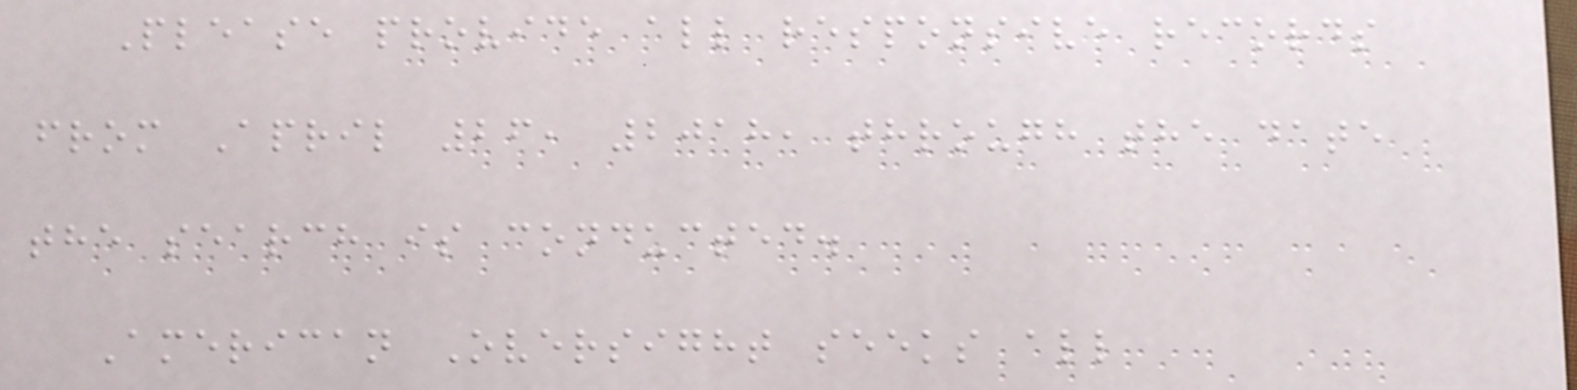Please provide all responsive records
from April 26, 2018, through the date
the search is conducted.
American Oversight seeks all
